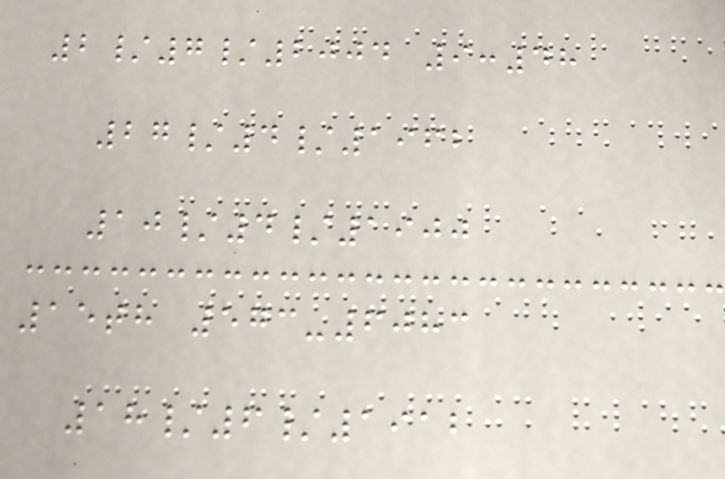2/7/2004 9:48
27/4/1962
10/4/1900
15th 573-6083
18/6/1912
